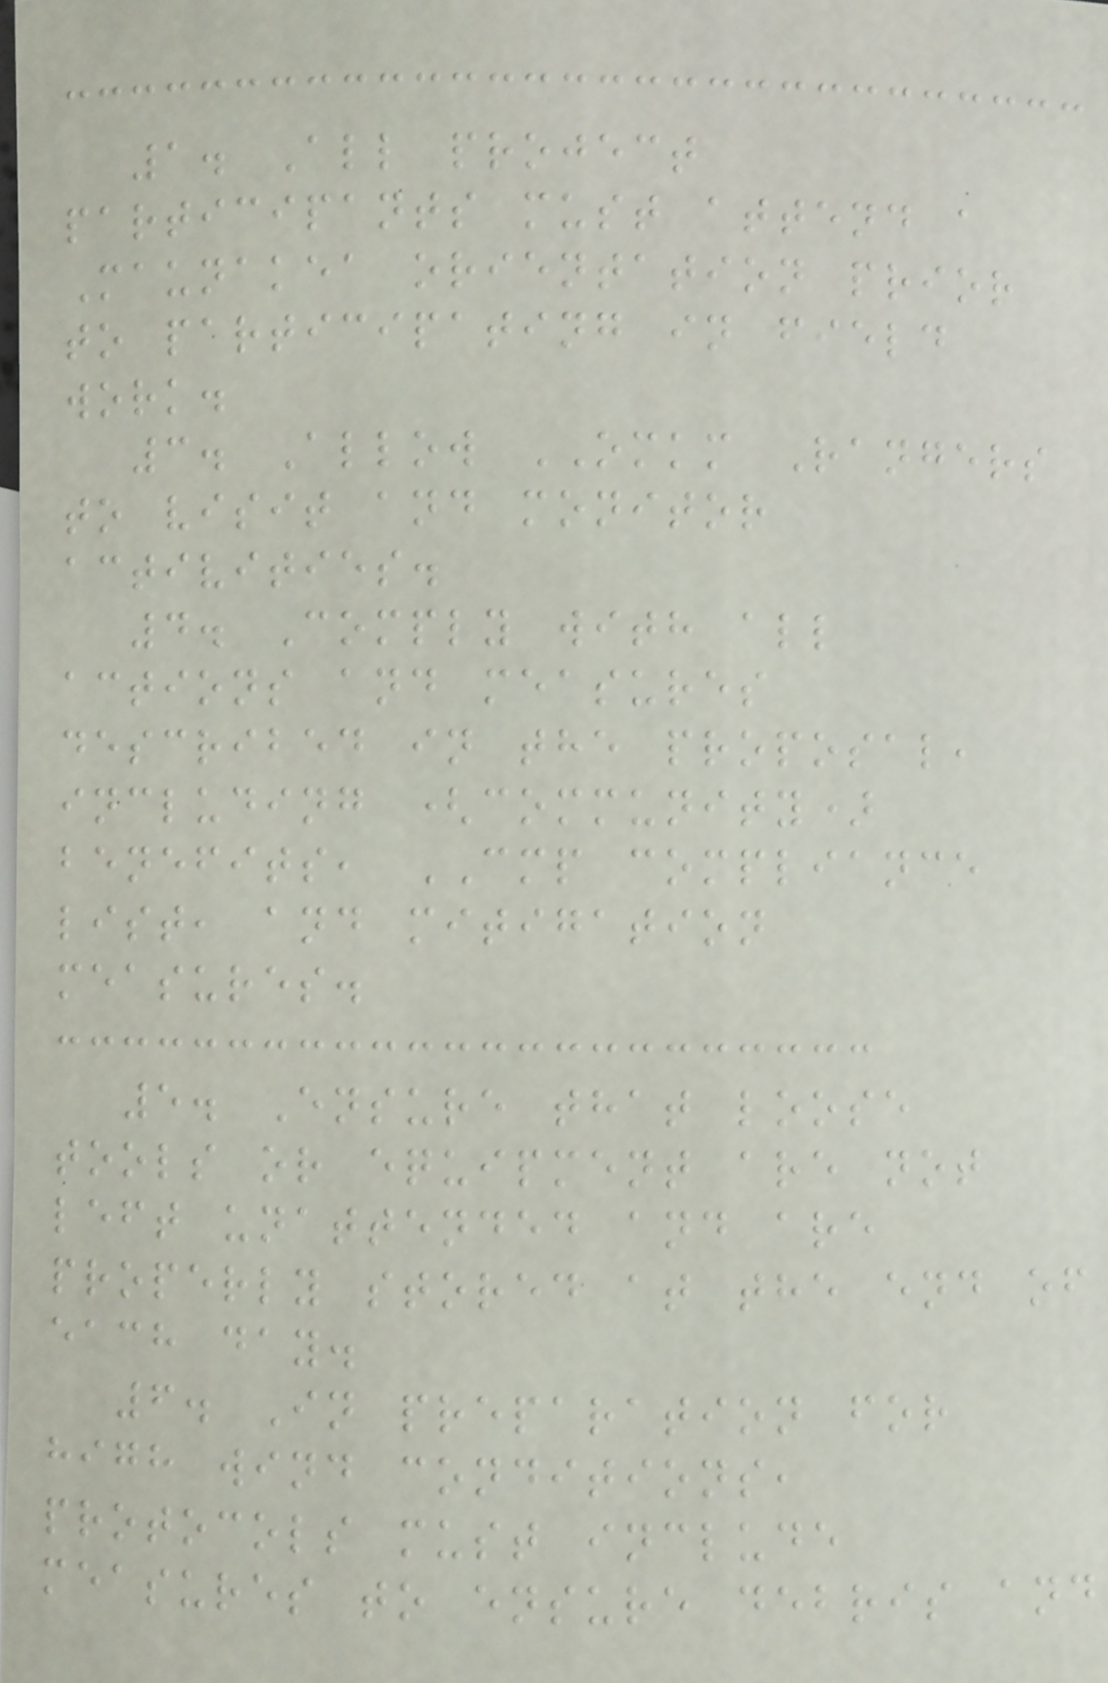1. All project
participants must attend a
Maunakea orientation prior
to participating in field
work.
3. Allow OMKM Rangers
to visit and monitor
activities.
4. Comply with all
actions and measures
described in the proposal,
including (community)
benefits, CMP compliance
list, and mitigation
measures.
5. Ensure that loose
tools or equipment are not
left unattended and are
properly stored at the end of
each day.
6. In preparation for
high wind conditions,
protocols must include
measures to ensure debris and
